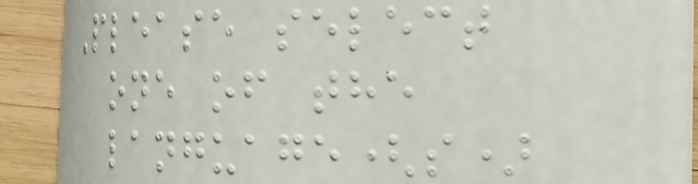Please select
one of the
language(s)
